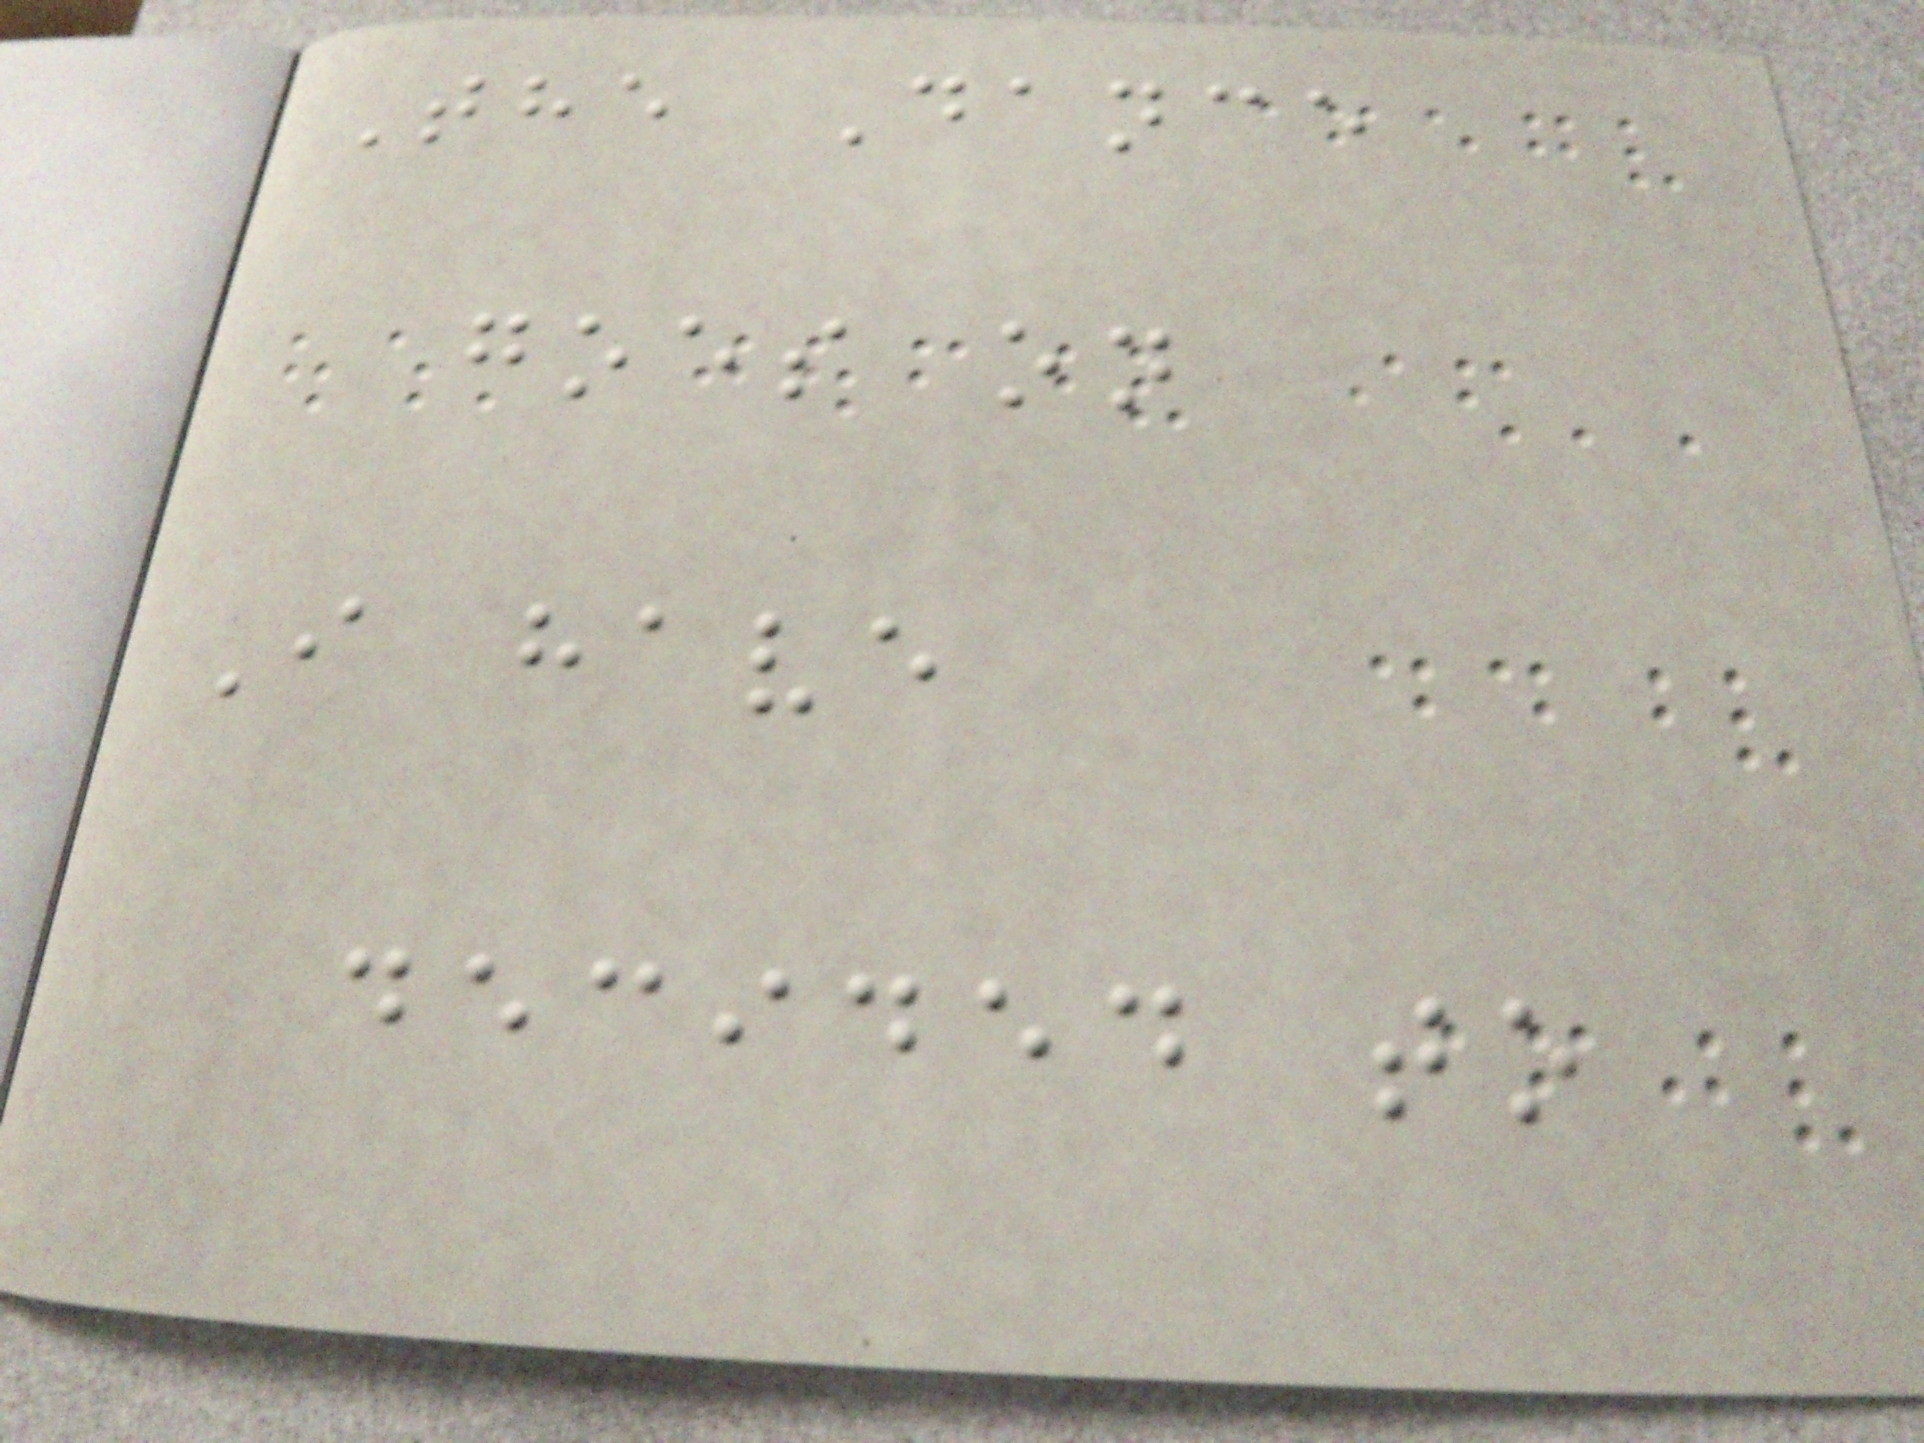The Dance
goes on
I have
decided to
